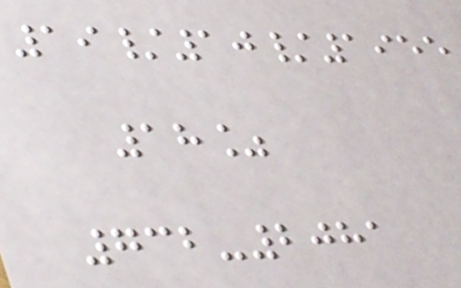19/10/1955
18%
732-2081
